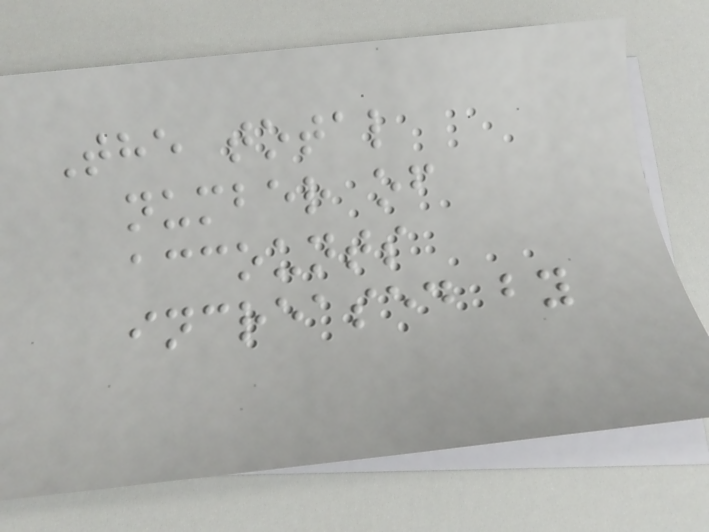The total
number of
accounts
increased by
